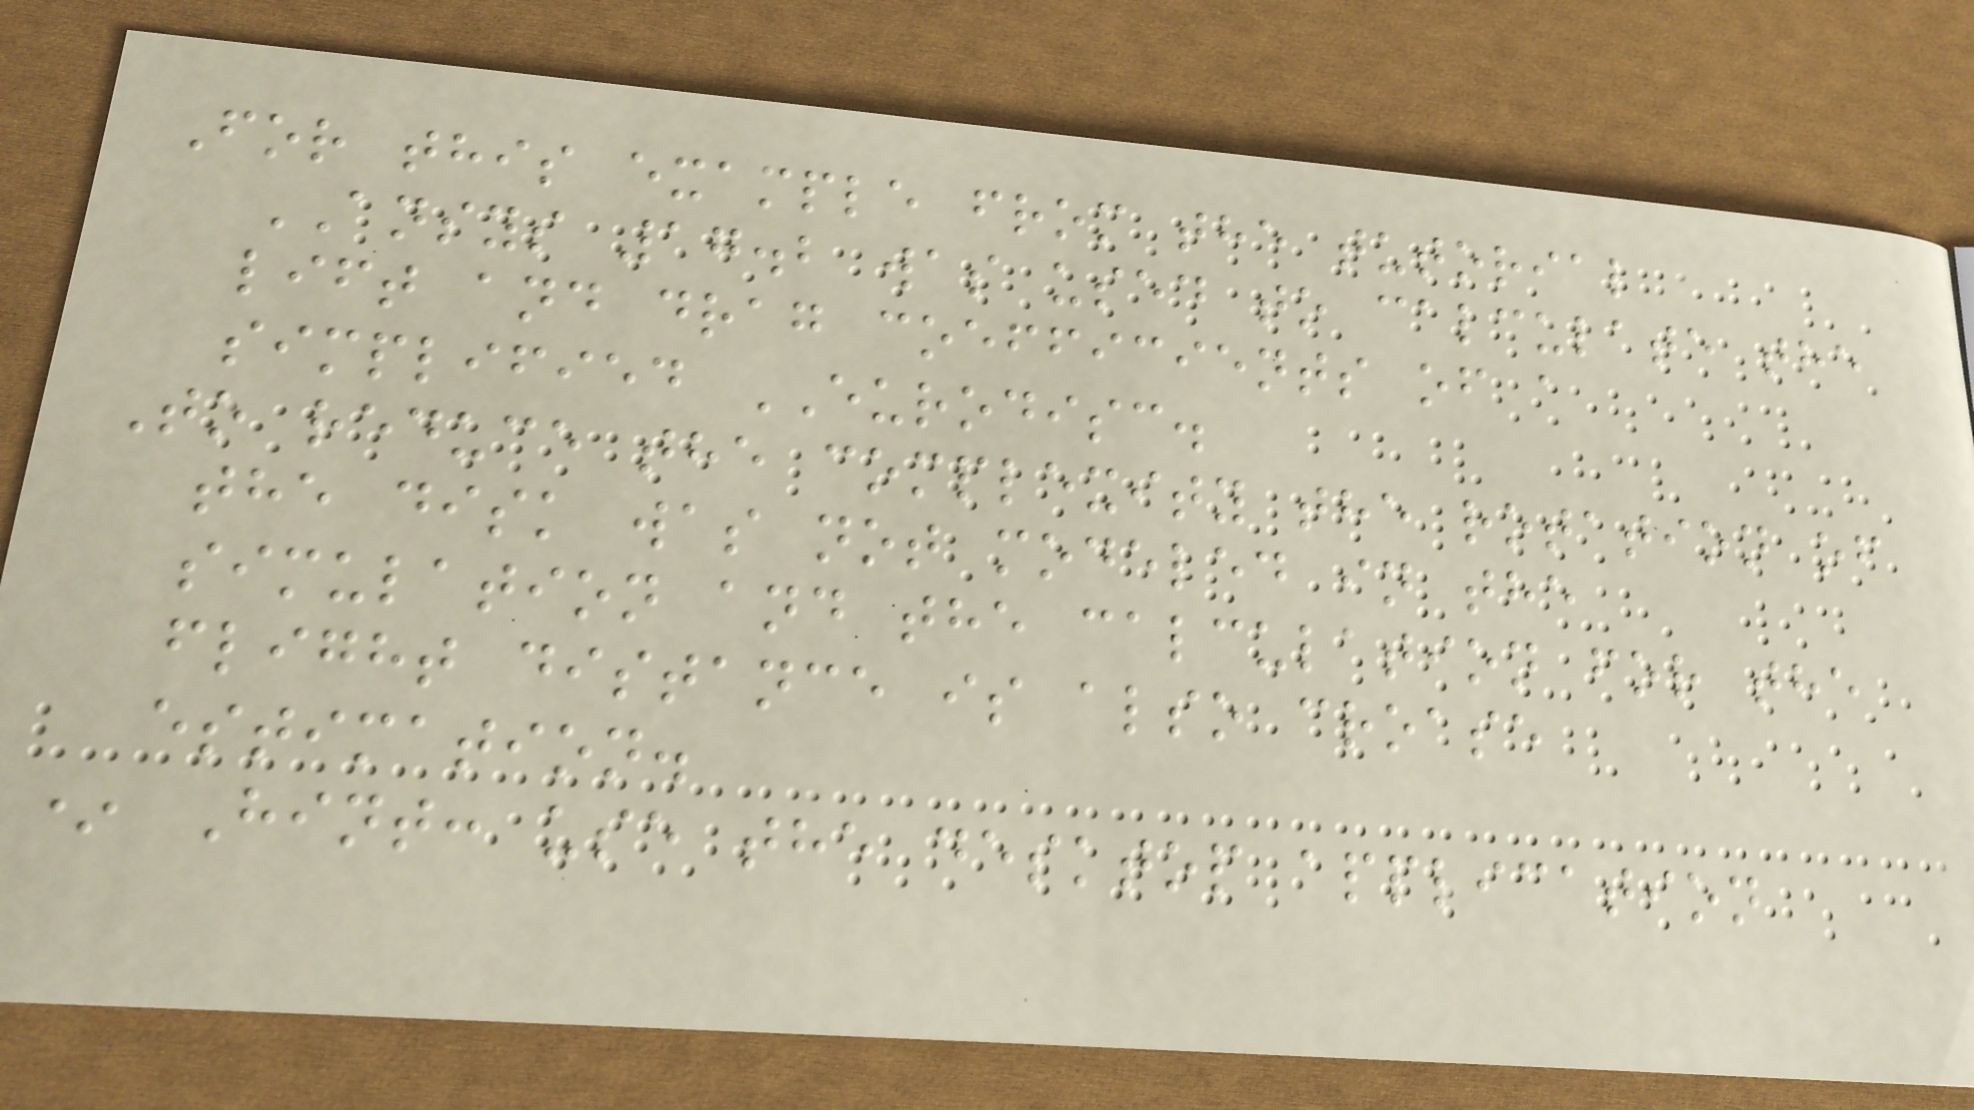For this example from the tutorial
ANSYS 17.2 was used to calculate the
lift and drag coefficients of a
simplified EURODISC.
To reduce the complexity the rotation of
the disk was not modeled in the
simulation and the calculation for the
flight distance is also croase
estimation.
* Hint: use the desktop application
